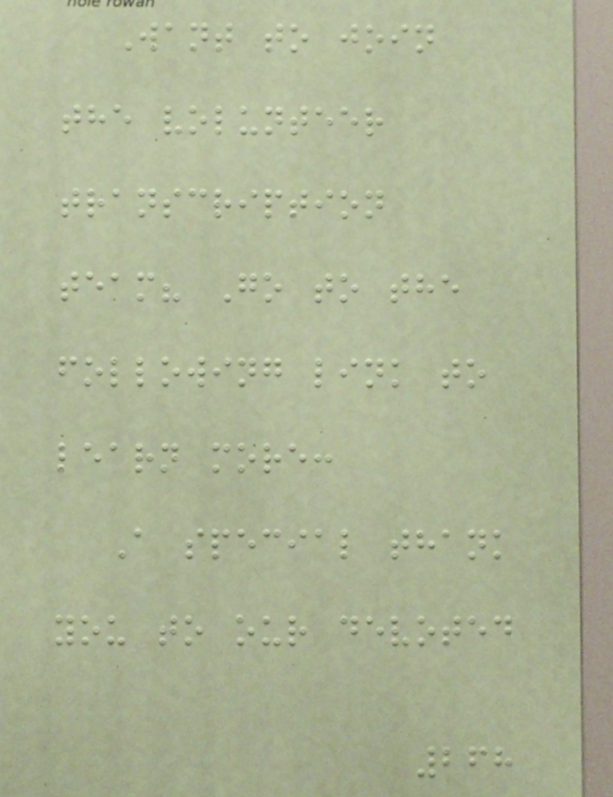Want to join
the volunteer
transcription
team? Go to the
following link to
learn more:
A special thank
you to our devoted
268
